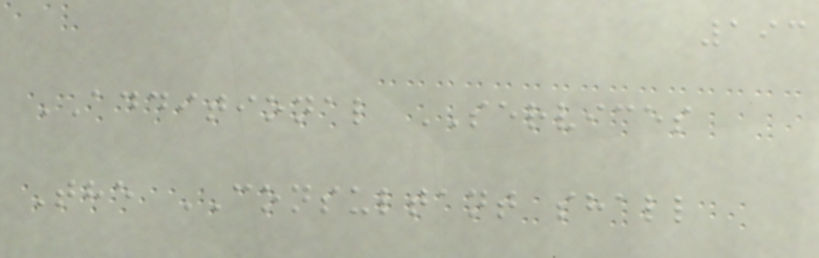193
ADDITIONAL SERVICES
The CONSULTANT shall
